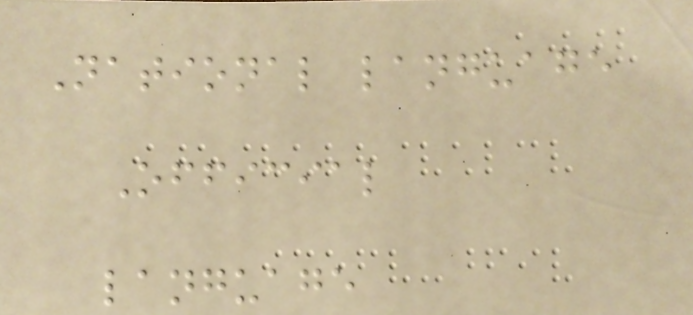National language
Official
language
